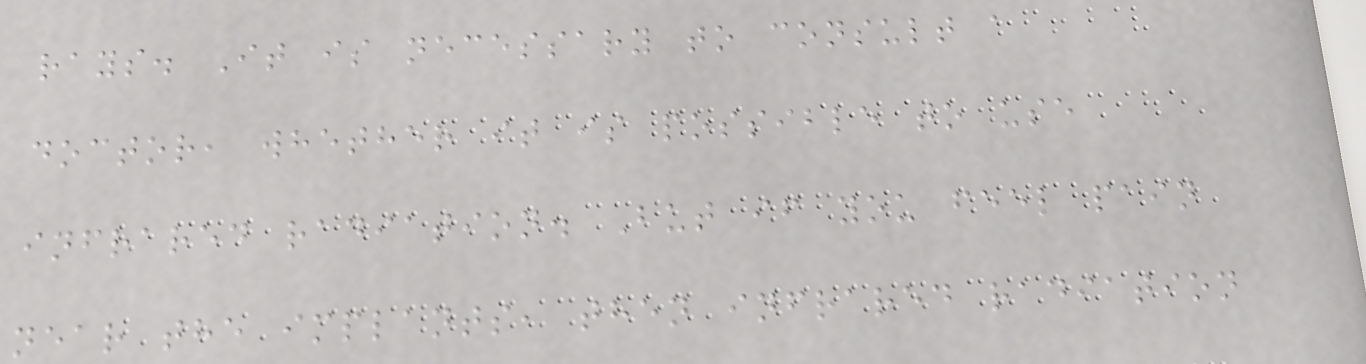rays. It is necessary to consult a
doctor, whether it is possible to use
infrared radiation. But if you feel pain
near the implants, then infrared radiation
